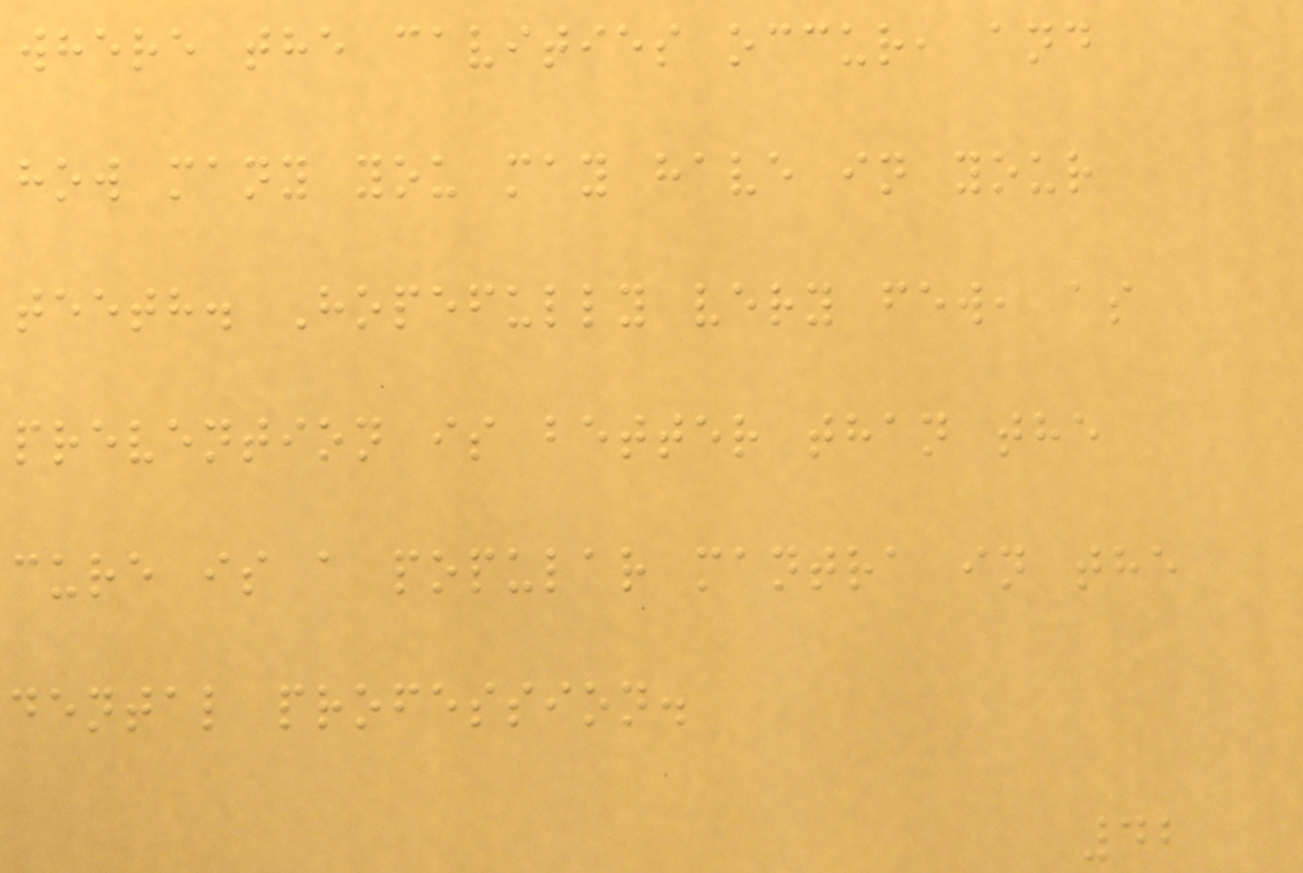where the cavities occur, and
how many you may have in your
teeth. Hopefully very few, as
prevention is better than the
cure is a popular mantra in the
dental profession.
42
